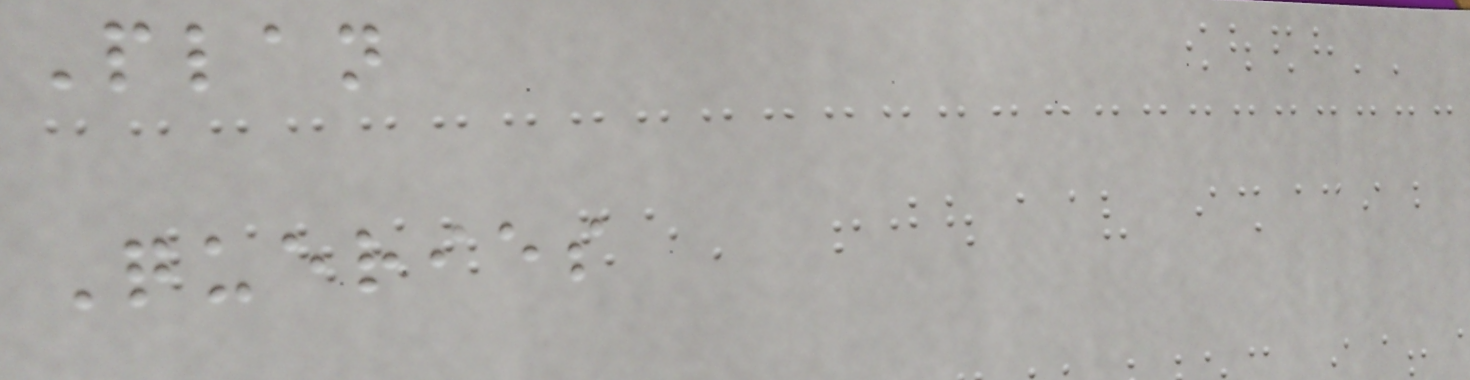Plan
Queries
